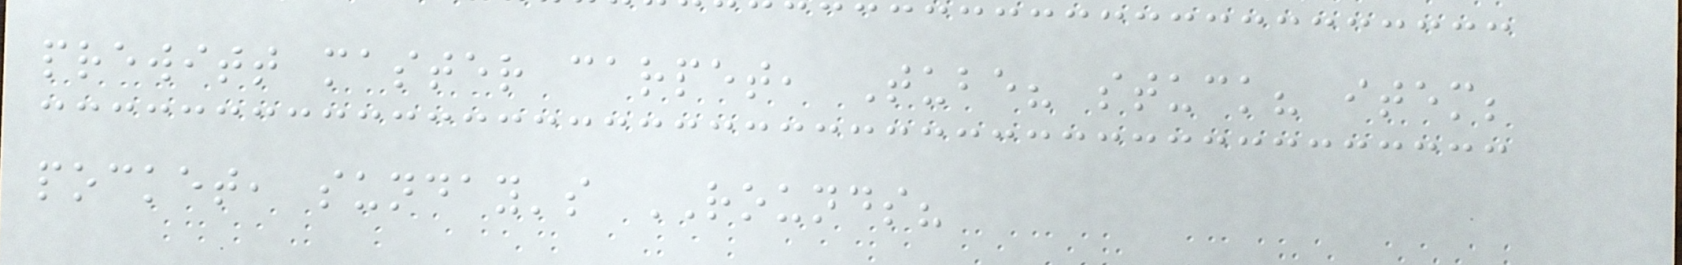prewitt master carpet, Tube? stuck? item;
pocket, sunday's ROUNDS?
